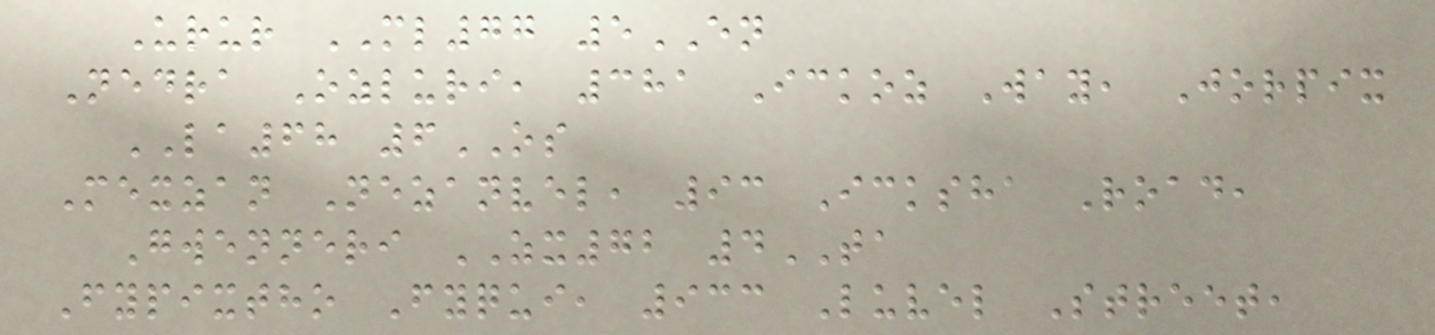Urur ML77 5EN
Nedra Ozluri, 381 Ickoz Way, Jorpix
LA68 6OS
Mexzan Nezanvel, 93 Icksha Road,
Gwenneri ZX72 4TA
Fypixtho Fyqui, 933 Luvel Street,
